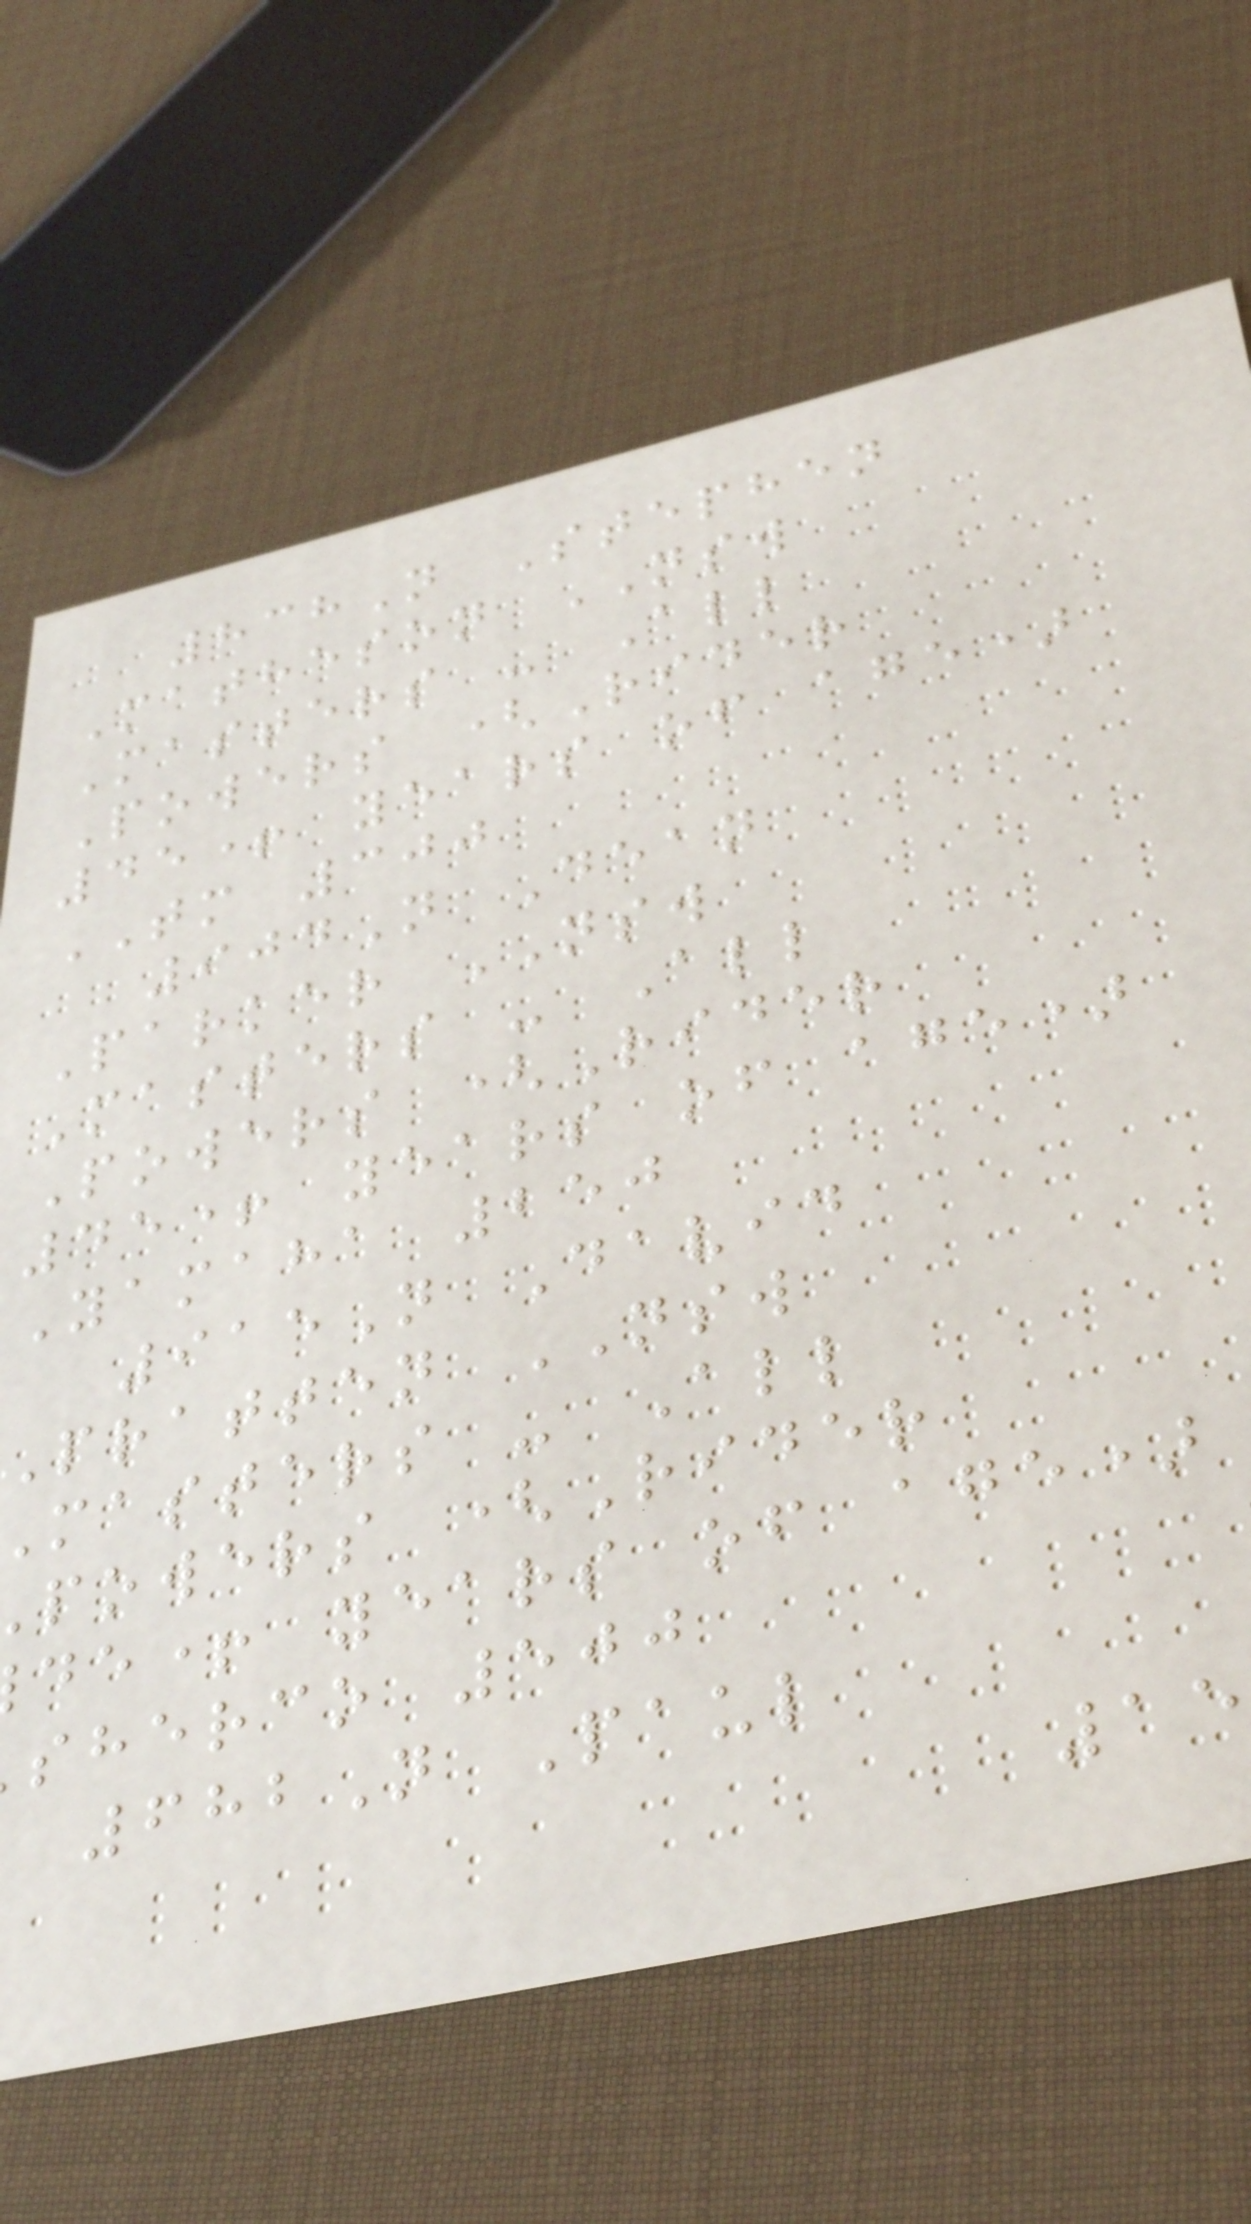838N Stephen
Matheson NSW
Masters - All
Powers (Rider
45+ years of age)
TM 300
904N Dean
Parker NSW
Masters - All
Powers (Rider
45+ years of age)
Yamaha 250
915N David
Pratten NSW
masters - All
powers (Rider
de+ years of age)
sherco 500
682N Paul
